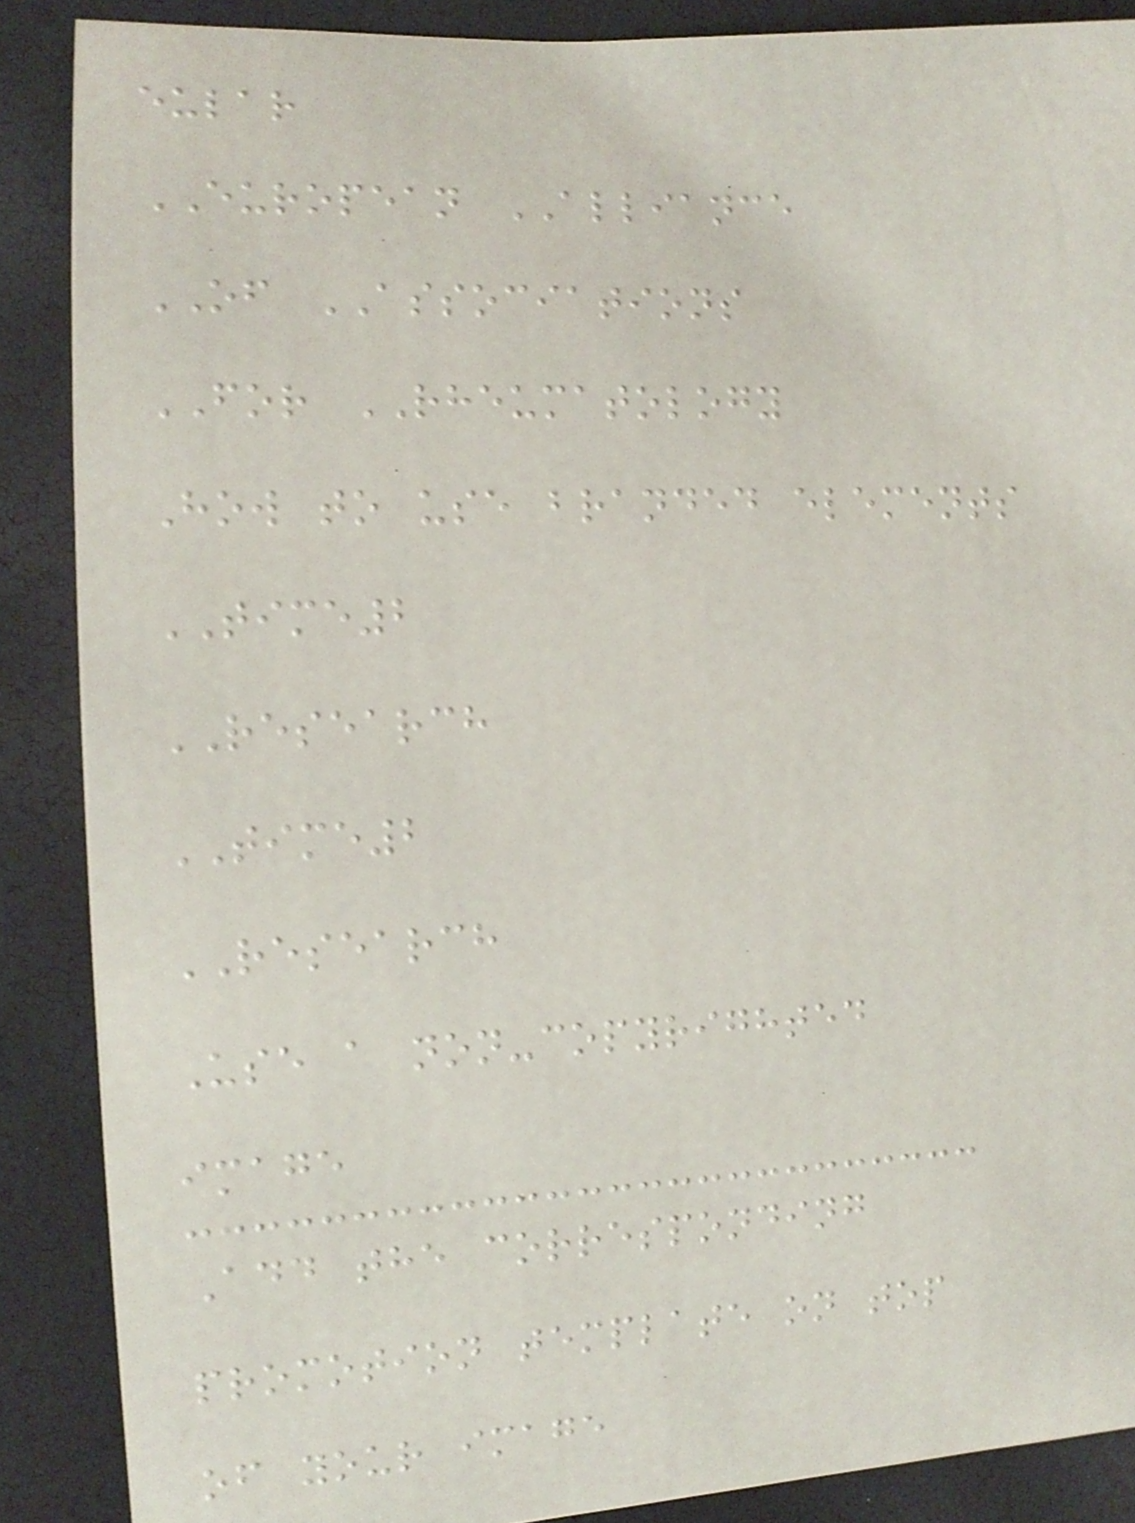eular
EUROPEAN ALLIANCE
OF ASSOCIATIONS
FOR RHEUMATOLOGY
How to use branded elements
TIME2
RESEARCH
TIME2
RESEARCH
Use a non-copyrighted
image
Add the corresponding
promotion template on top
of your image
